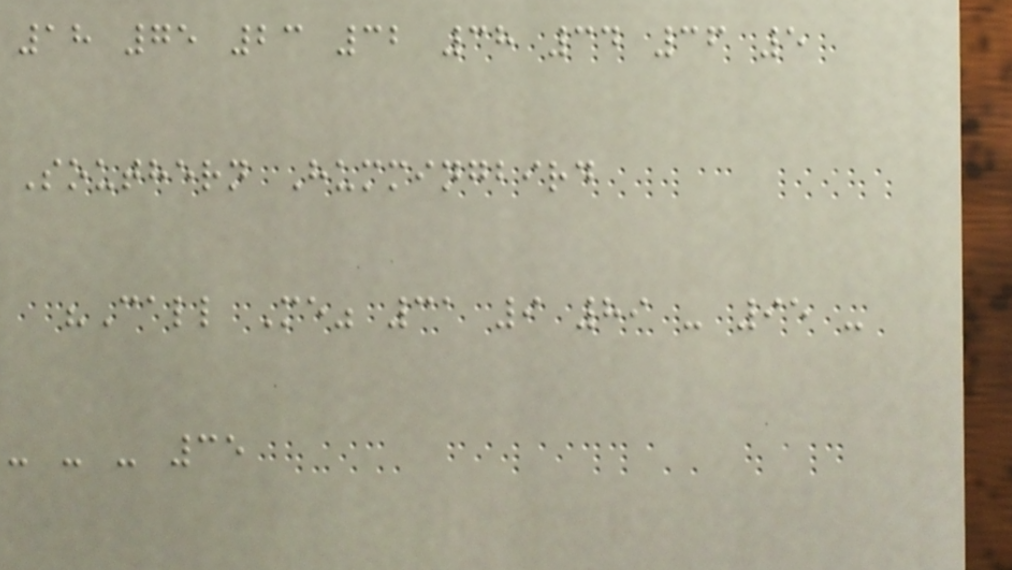18 75 23 32 38 34 36 5
Southern Hummingbird
"Call Me" 31 9 89 - 95 -
- - - 35
